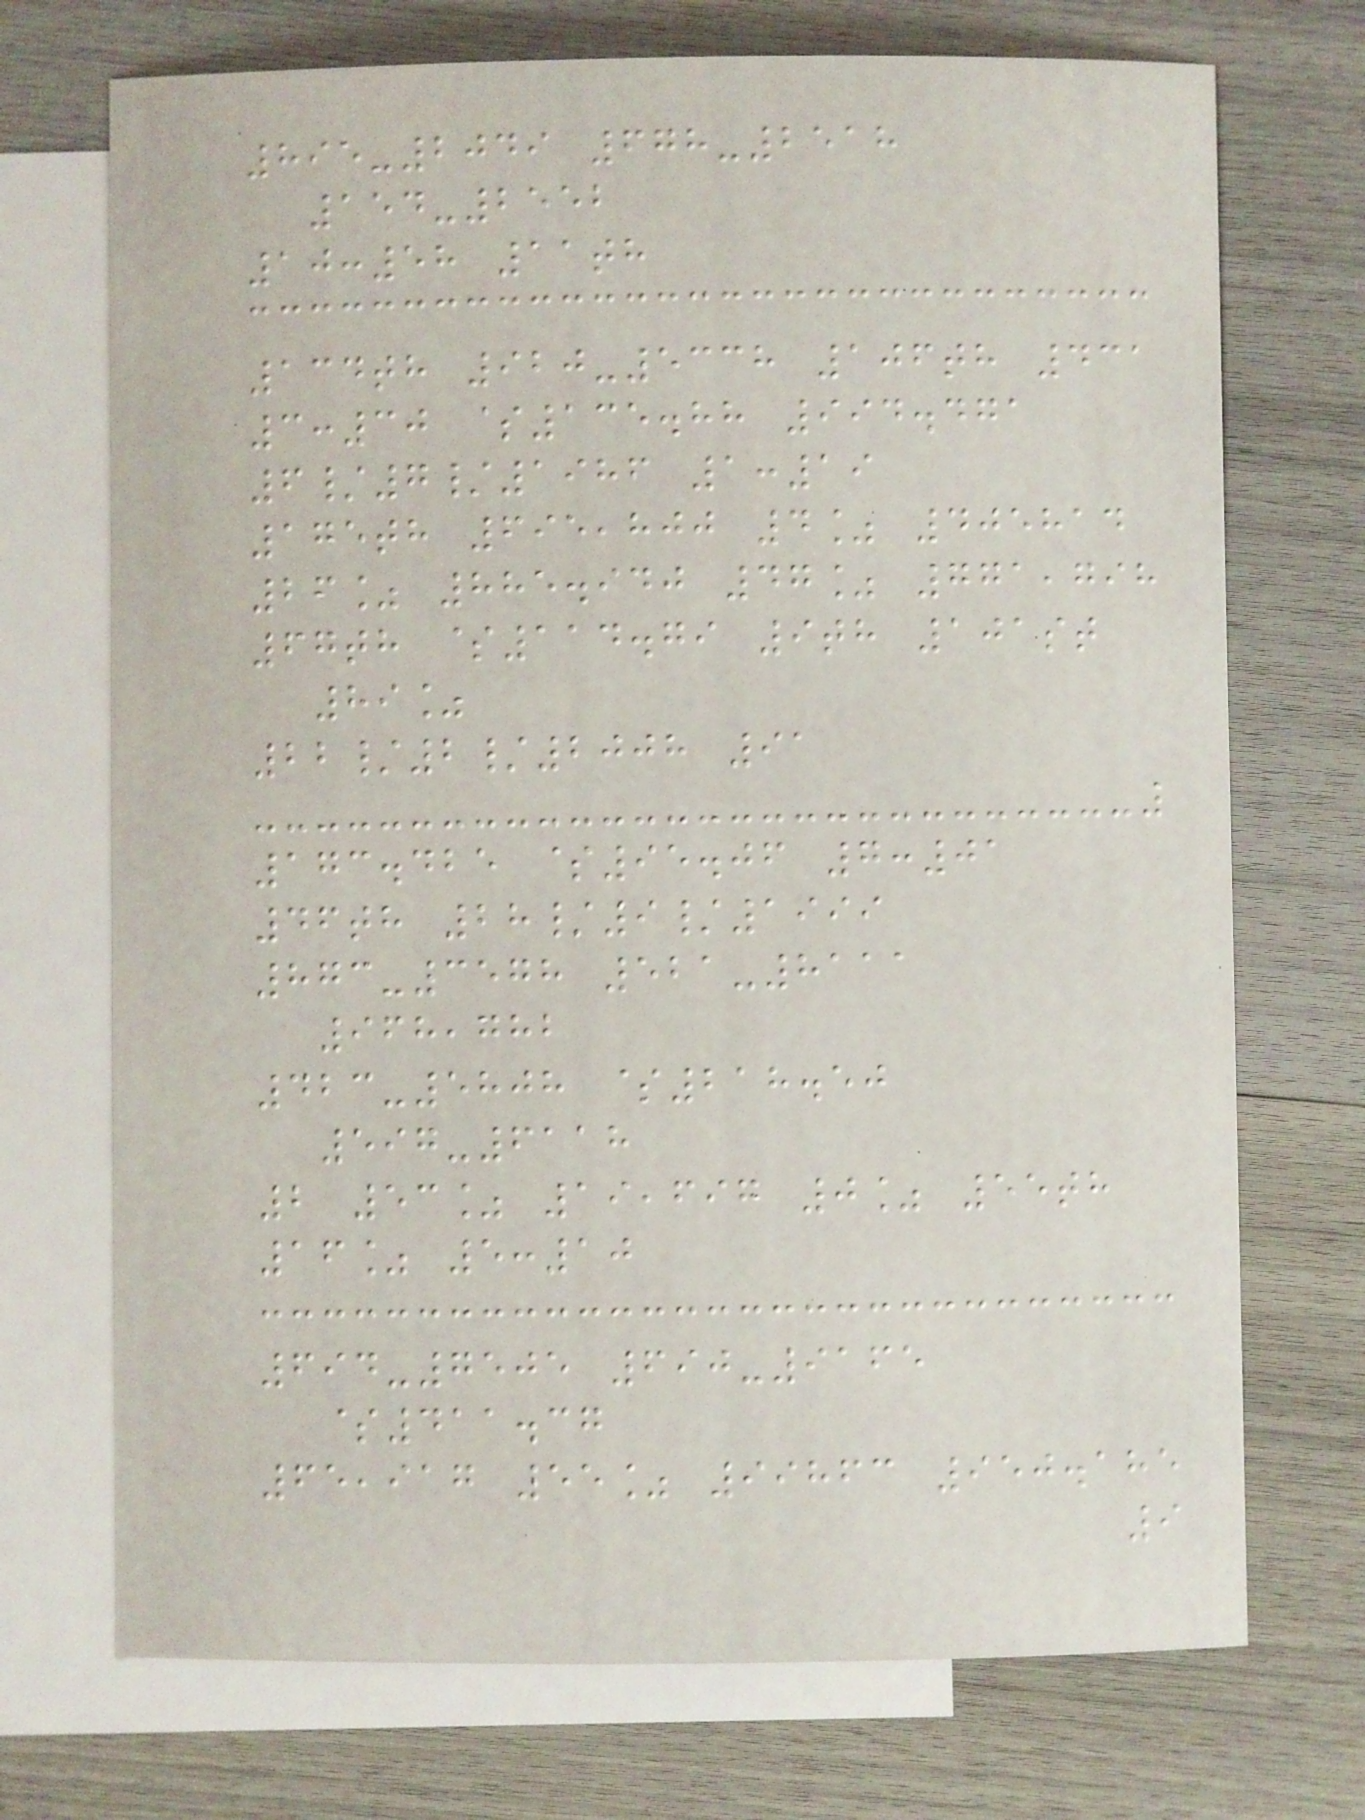895-2049 678-2518
154-2552
10:58 11th
134th 920-5338 106th 431
3:30 $135.88 994.471
6/7/1986 1:19
175th 695,800 4% 405814
26% 885.940 47% 771,798
67th $114.79 9th 101st
89%
22/2/2008 91
173.425 $95.06 7:01
46th 28/9/1999
873-3578 521-8111
968,782
423-5808 $218.50
597-6118
2 53% 19,697 0% 55th
16% 5:10
694-7505 690-9165
$411.37
65,917 55% 99863 950.185
9
